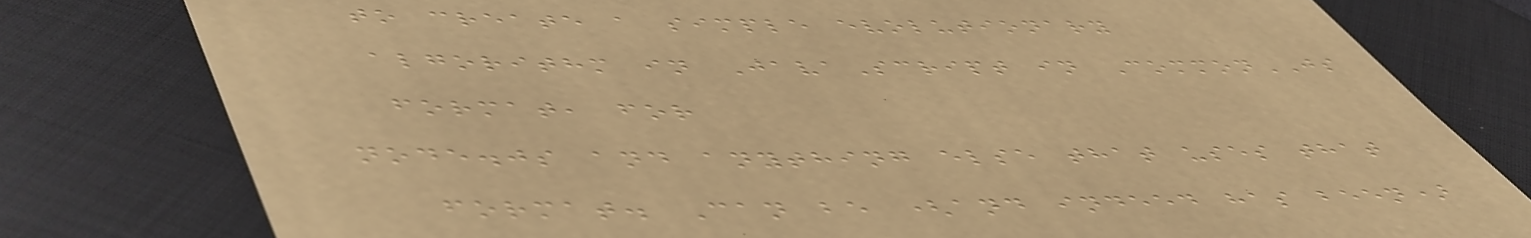to create a simple evolutionary
algorithm in JavaScript in CommonJS
format, for
node.js and anything else that uses that
format. Can be (and indeed has been)
